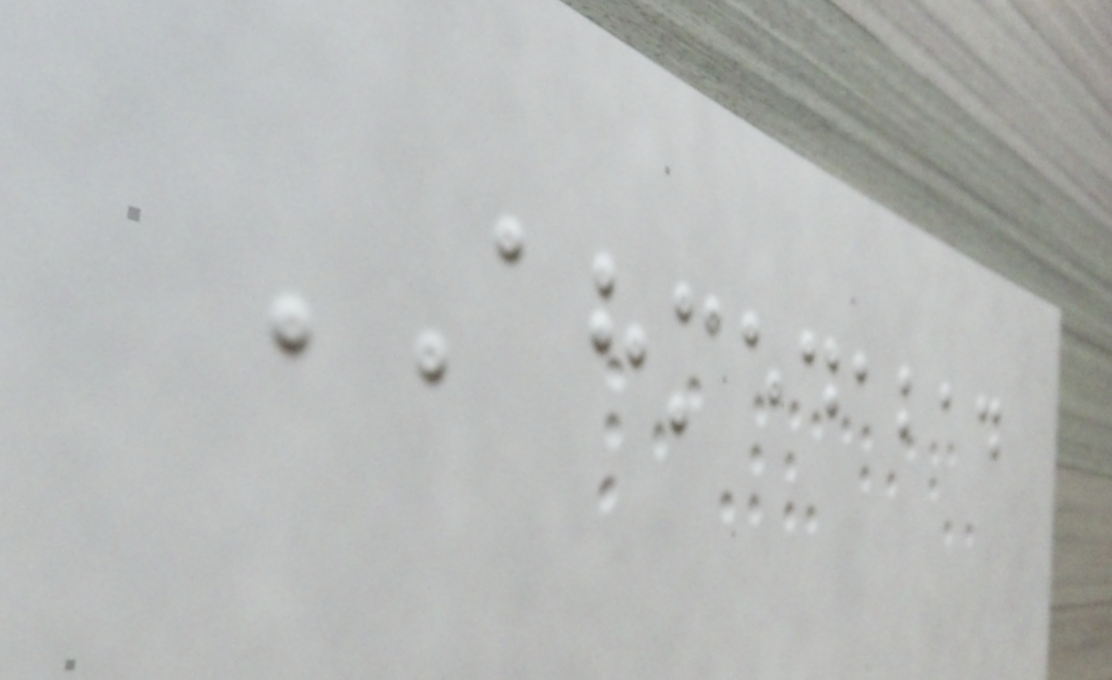AHMEDABAD
